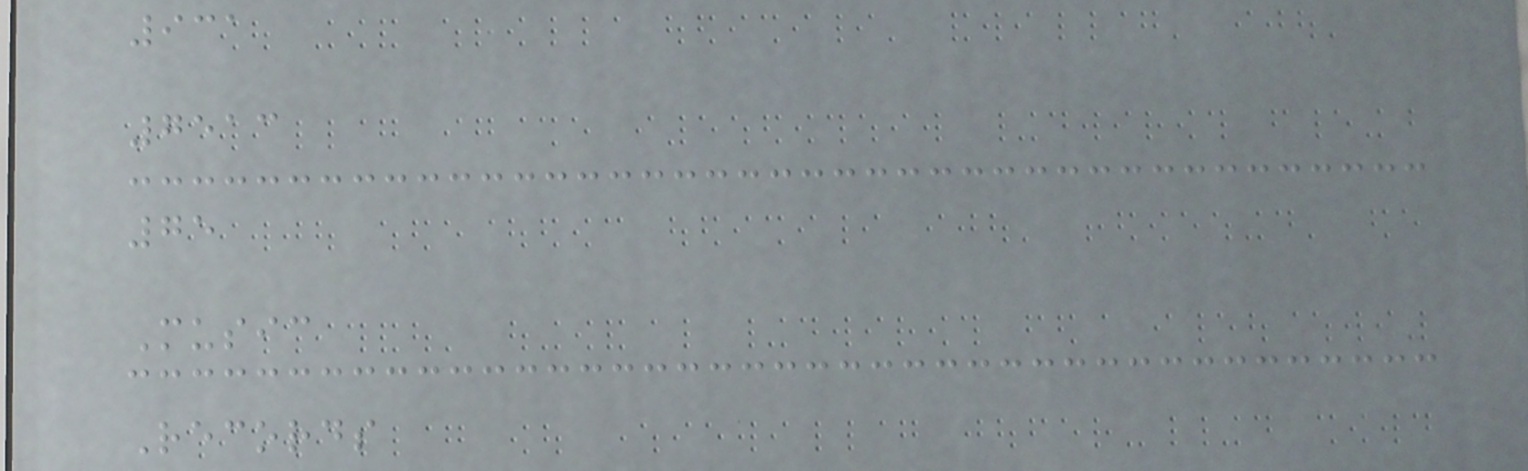931
7513
75
Music
Records
